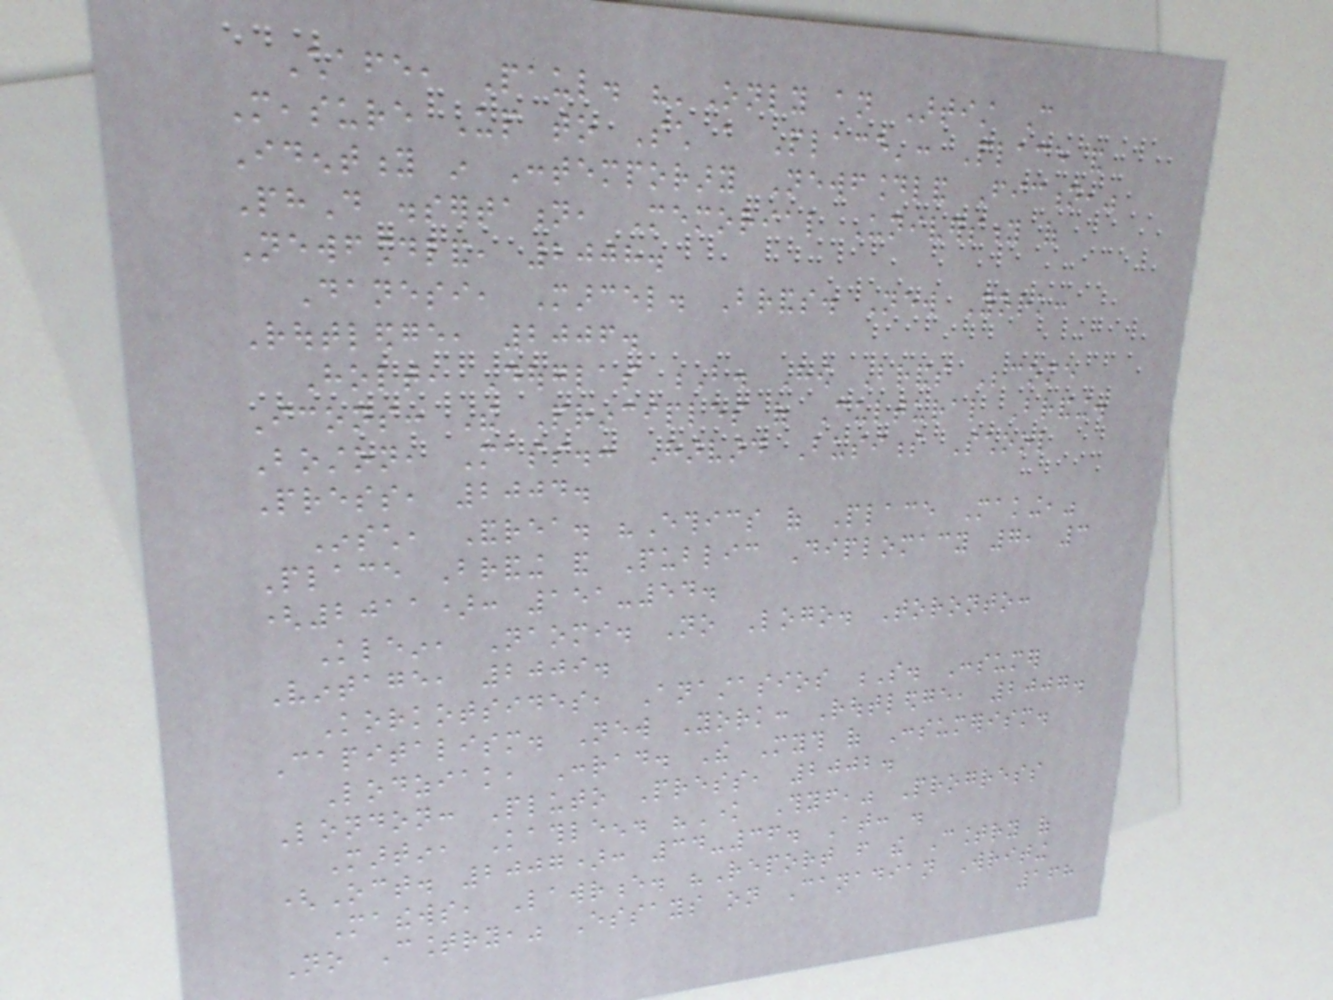Chafe, Paul. "'Only an Artist Can
Measure Up to Such a Place': Place and
Identity in Contemporary Newfoundland Fiction,"
PhD dissertation, Memorial University of
Newfoundland, 2008.
Danesi, Marcel. Brands. New York:
Routledge, 2006.
Holt, Douglas B. How Brands Become
Icons: The Principles of Cultural Branding.
Boston, Mass.: Harvard Business School
Press, 2004.
Insch, Andrea. "Ethics of Place Making,"
Place Branding and Public Diplomacy 7, 3
(2011): 151-54.
Klein, Naomi. No Logo. Toronto:
Vintage, 2009.
Korkotsides, Anastasios S. Consumer
Capitalism. New York: Routledge, 2007.
Lodziak, Conrad. The Myth of Consumerism.
London: Pluto Press, 2002.
Martin, Kathleen. "Know Thyself," Progress
(Oct. 2007): 34-36. At: .
Mathews, Lawrence. "Report from the Country of
No Country," Essays on Canadian Writing
168
